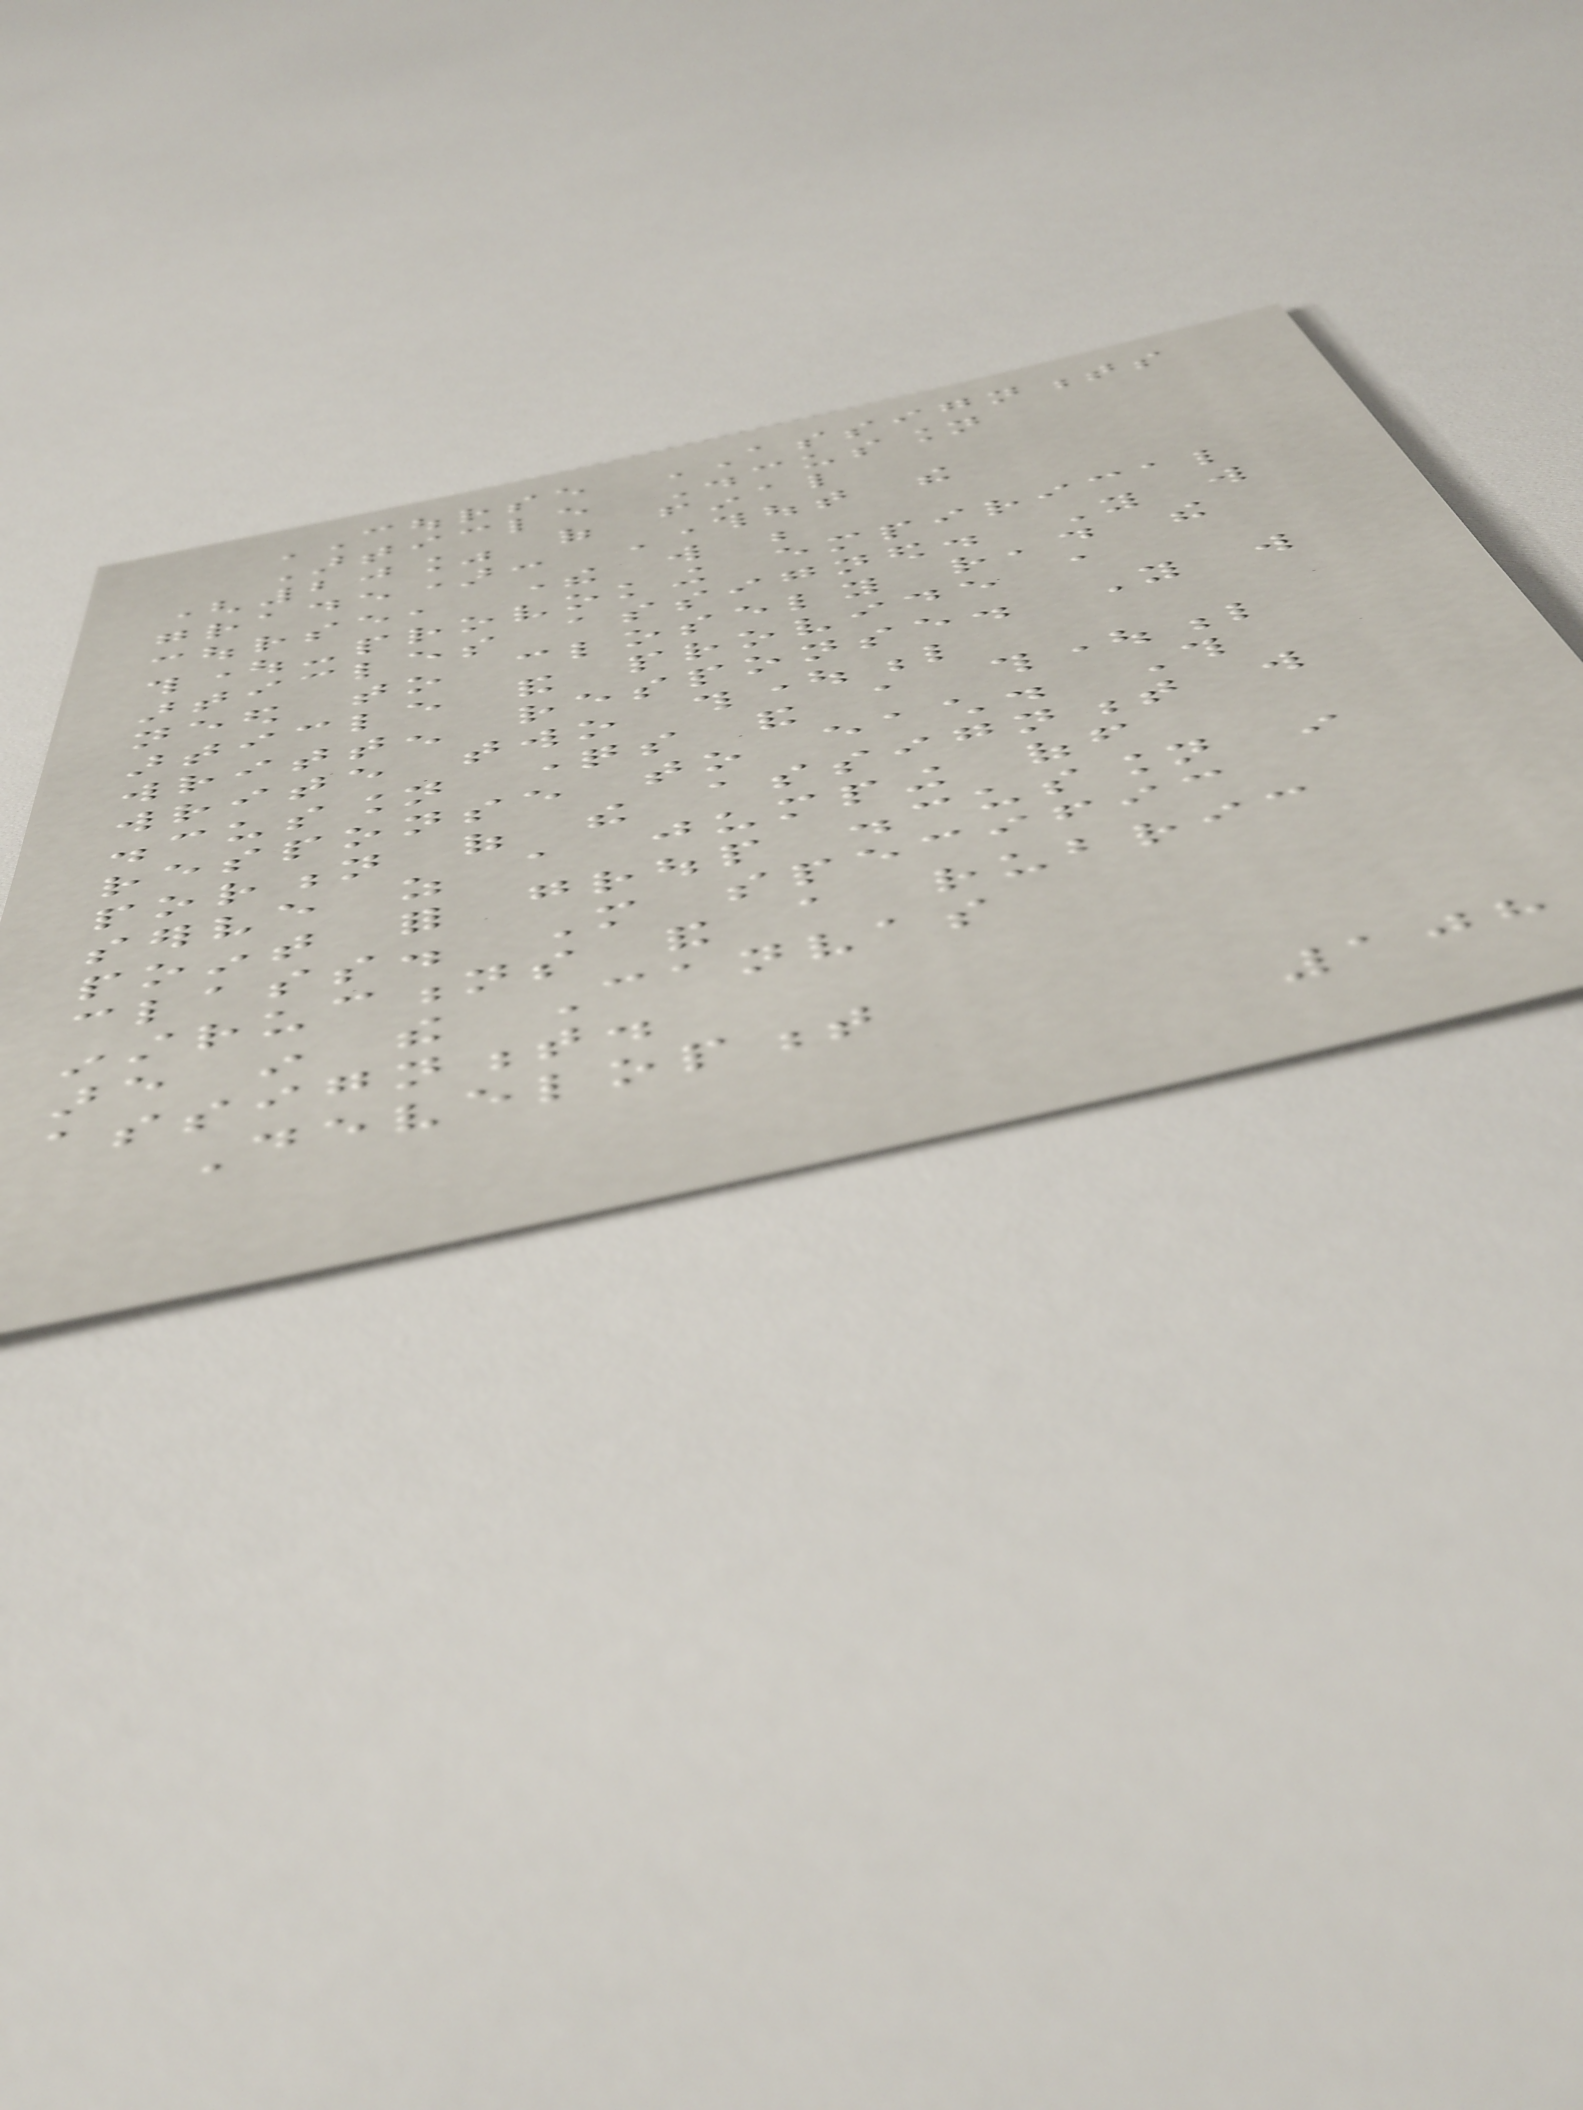COURSE ASSIGNMENTS
Article Discussion
(20% of final
grade): Throughout the
course, there will be
thought-provoking empirical
articles assigned. You will
need to closely read the
article and provide a
written response. You will
write two thoughtful
discussion questions and a thoughtful
response to each. This
portion of the assignment will
serve as a jumping off
point for group discussion in
class. More specific
instructions and a rubric
are in the Canvas
assignment.
Development
108
